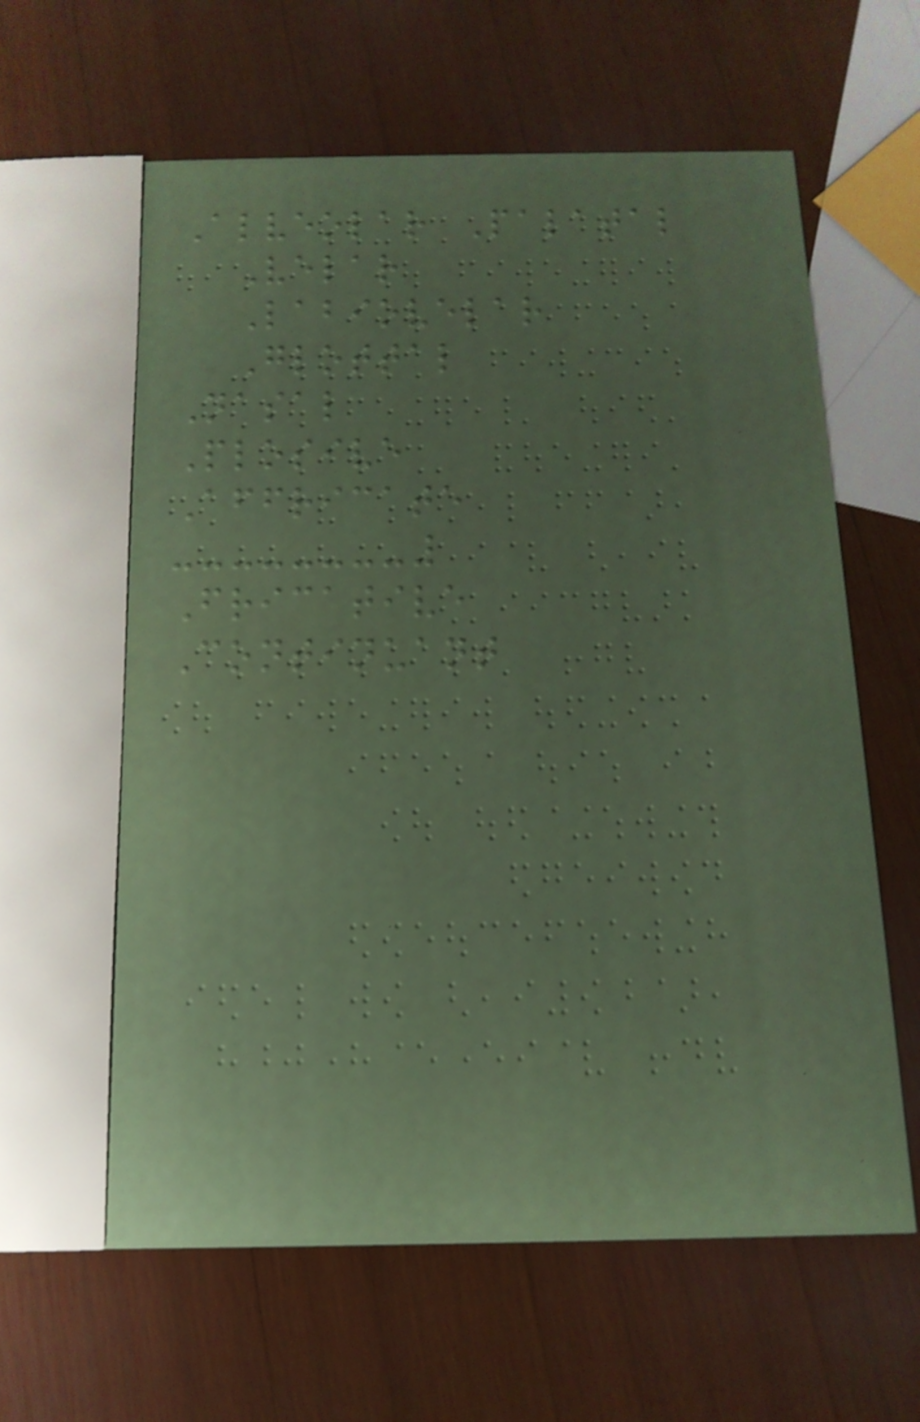Alveolar Palatal
Velar
Labiovelar
Glottal
Nasal
Plosive
Affricate
Fricative
Continuant
